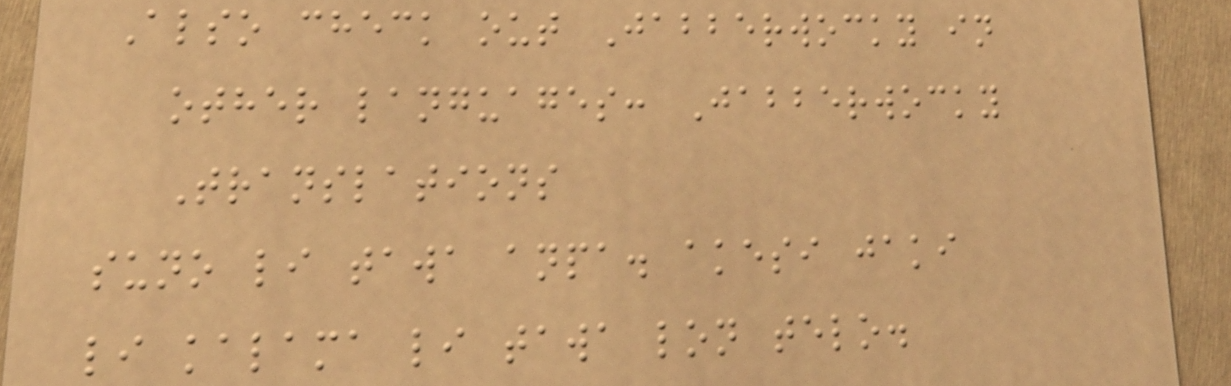Also check out Jabberwocky in
other languages: Jabberwocky
Translations
suno li tawa anpa. akesi jaki
li kalama li tawa lon telo.
